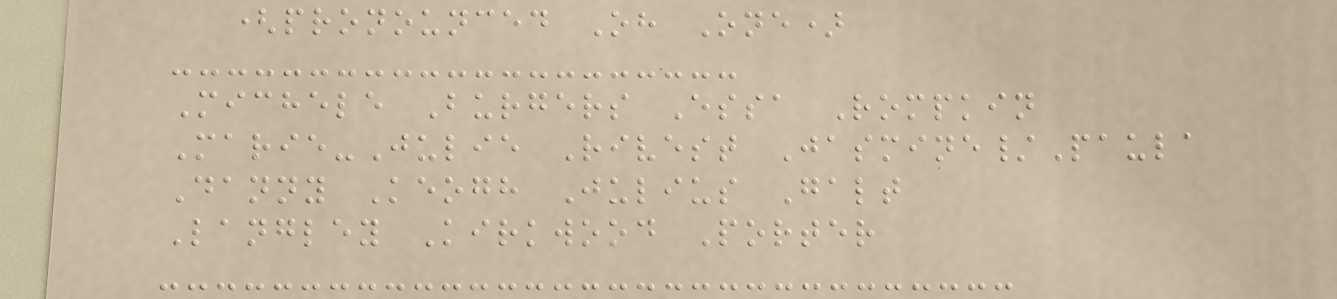(pronounced Oh One)
Michele Burgers Essa Rompkin
Marie-Julie Rivest Jasmine/Paula
Danny Keogh Julius Galt
Langley Kirkwood Porter
